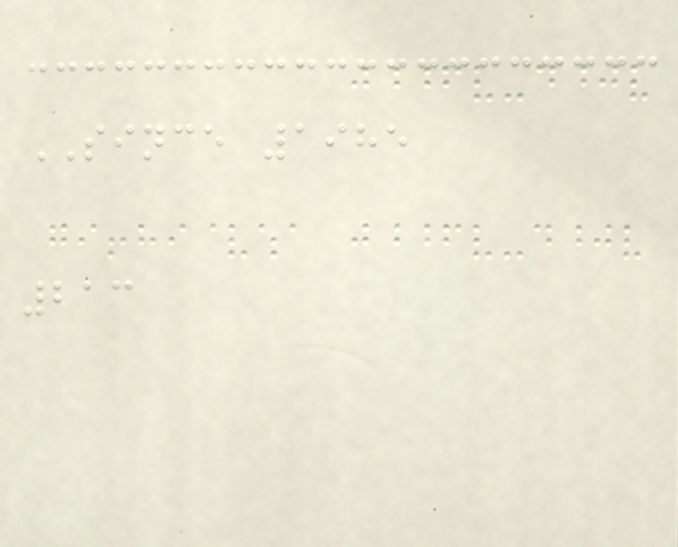SINCE 1985
213
